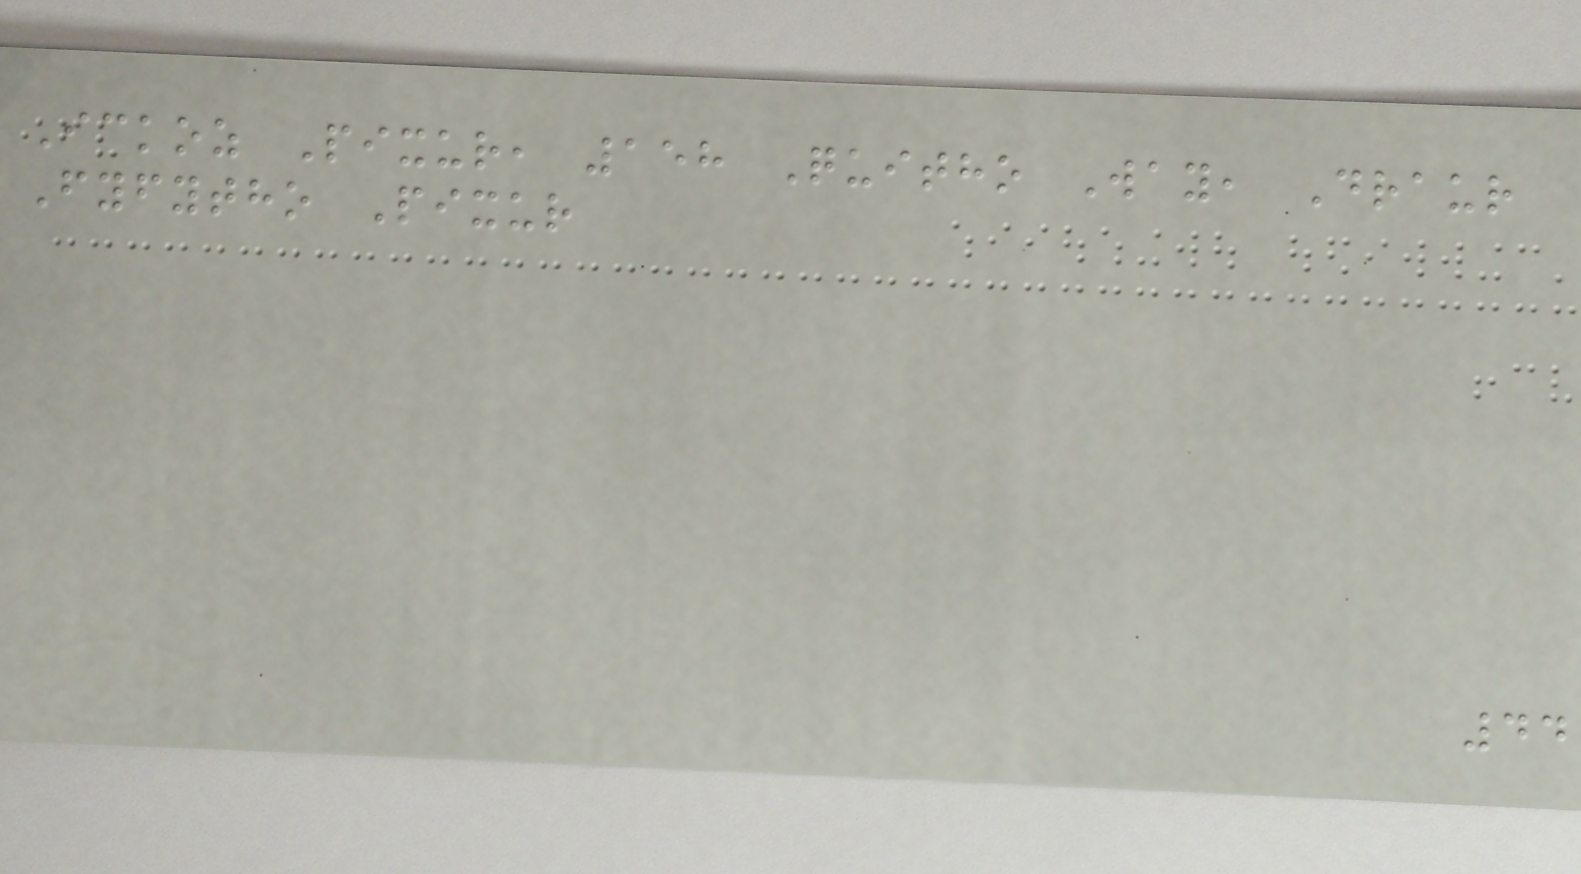Ickoz Pixur, 158 Quitho Way, Draur
Fyfytho Pixur
44
